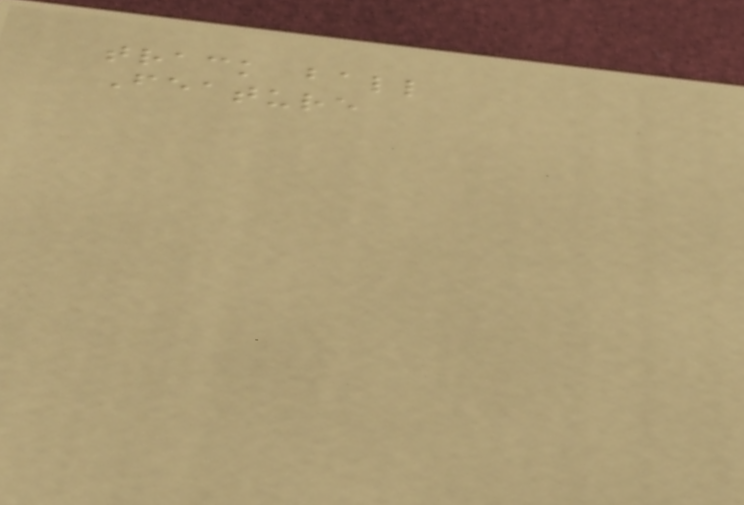track ball
Feature
